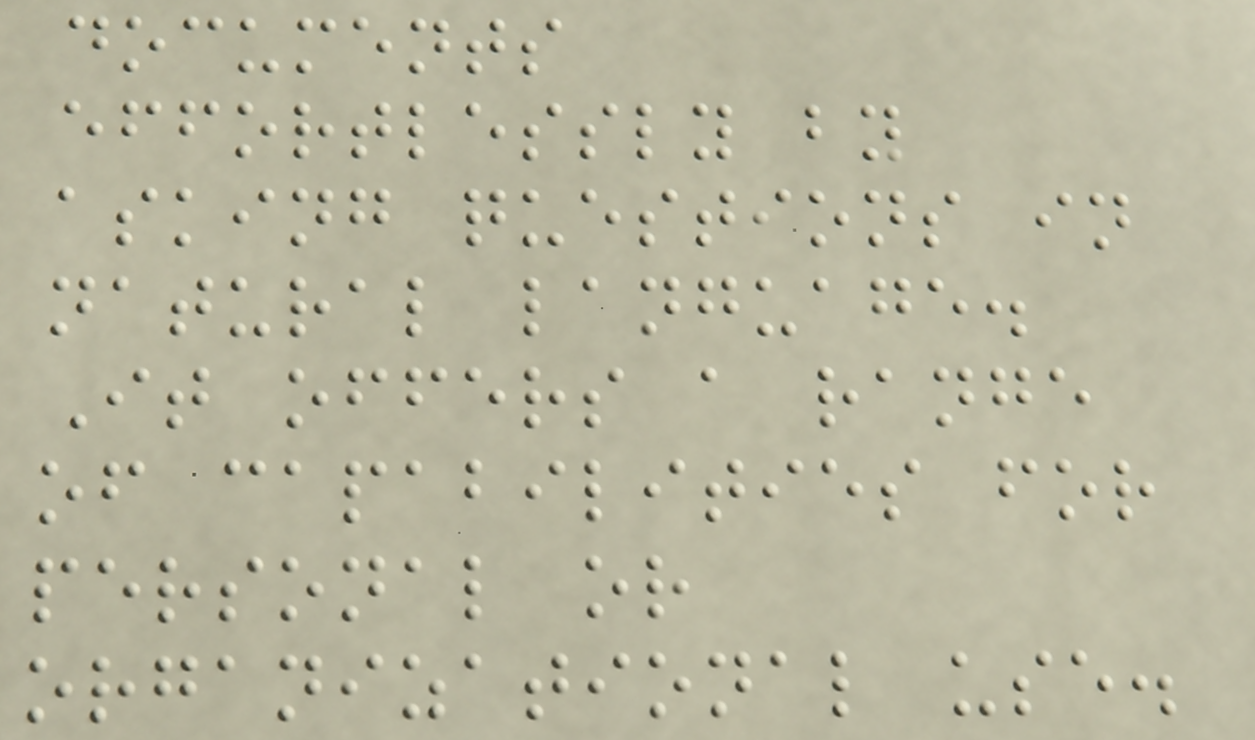documents
effortlessly by
asking questions in
natural language.
It offers a range
of capabilities for
personal or
organizational use.
